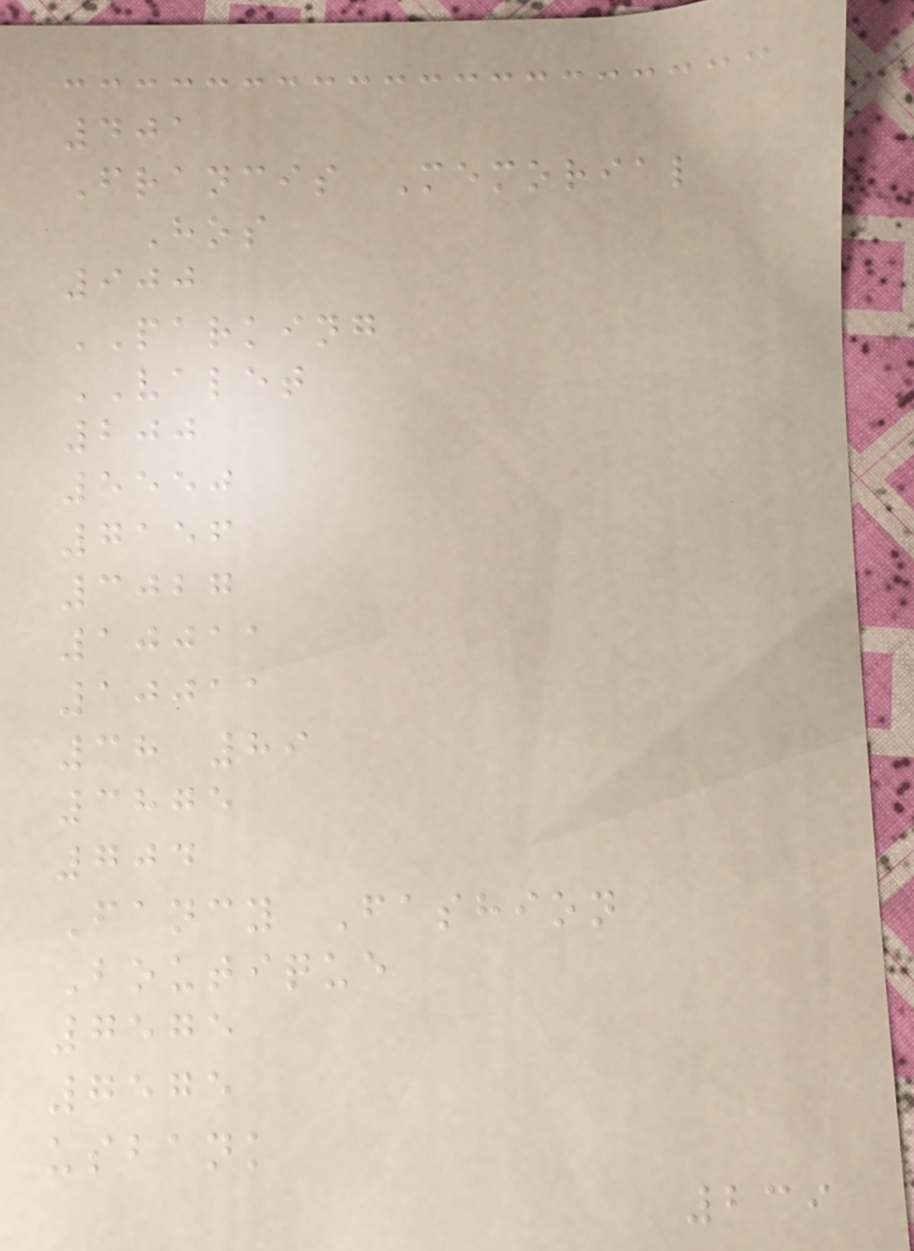401
Francis Memorial
Hos
900
PARKING
VALET
200
5550
7156
3027
10011
10011
38 89
3875
704
Fancy Fashion
Boutique
7575
7575
usbank
239
